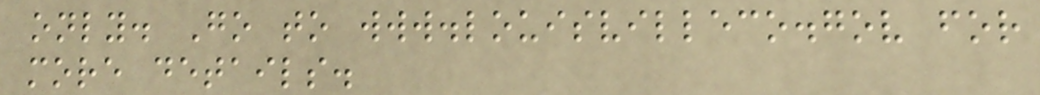only. Go to www.louisvilleco.gov for
more details.
